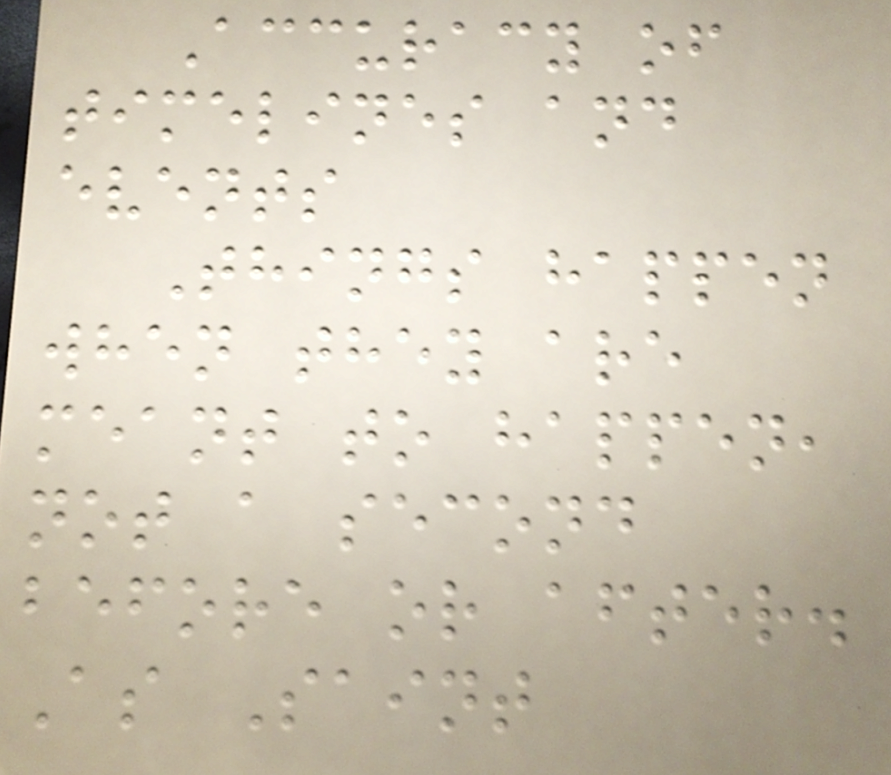Accuracy of
timelines and
events
Things happen
when they are
meant to happen,
not a second
before or after.
As Saint
